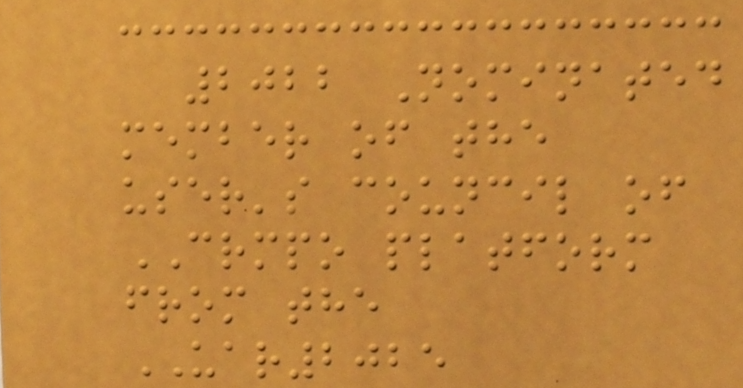2022 Nominated
member of the
user's council of
CRMPO platform
from the
UAR2025
